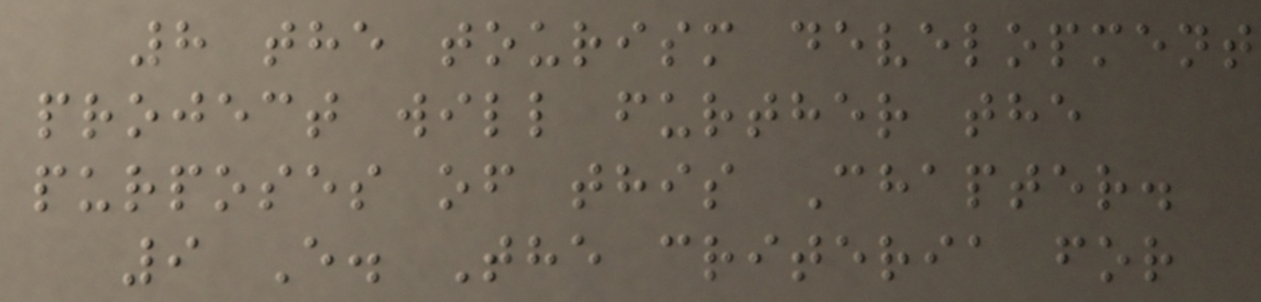8 the tourism development
project will further the
purposes of this Chapter.
9 E. The criteria for
